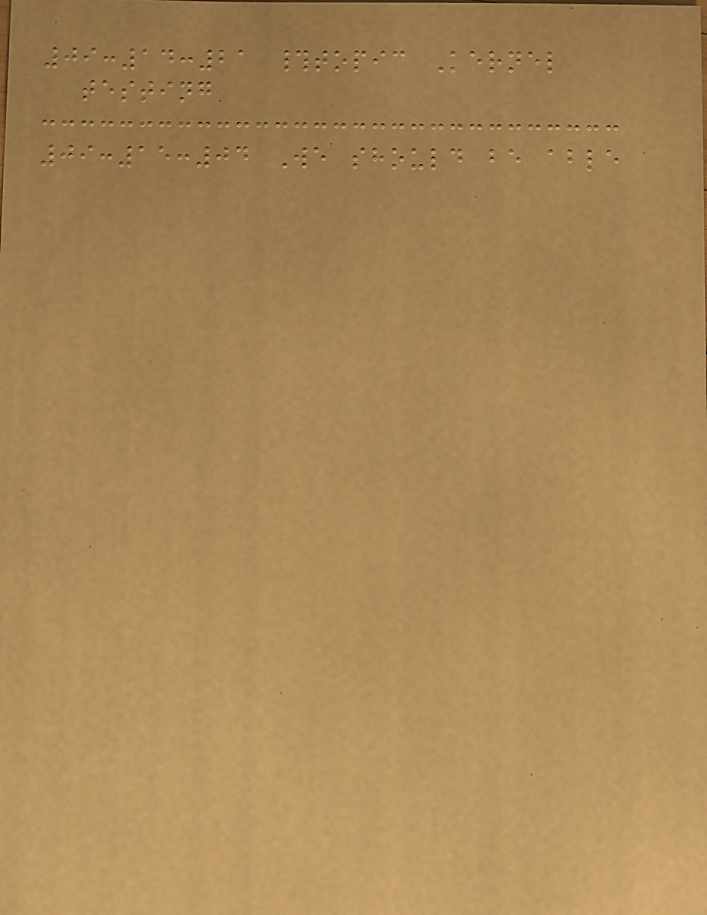09:14:21 #topic Kernel
testing
09:15:04 We should be able
